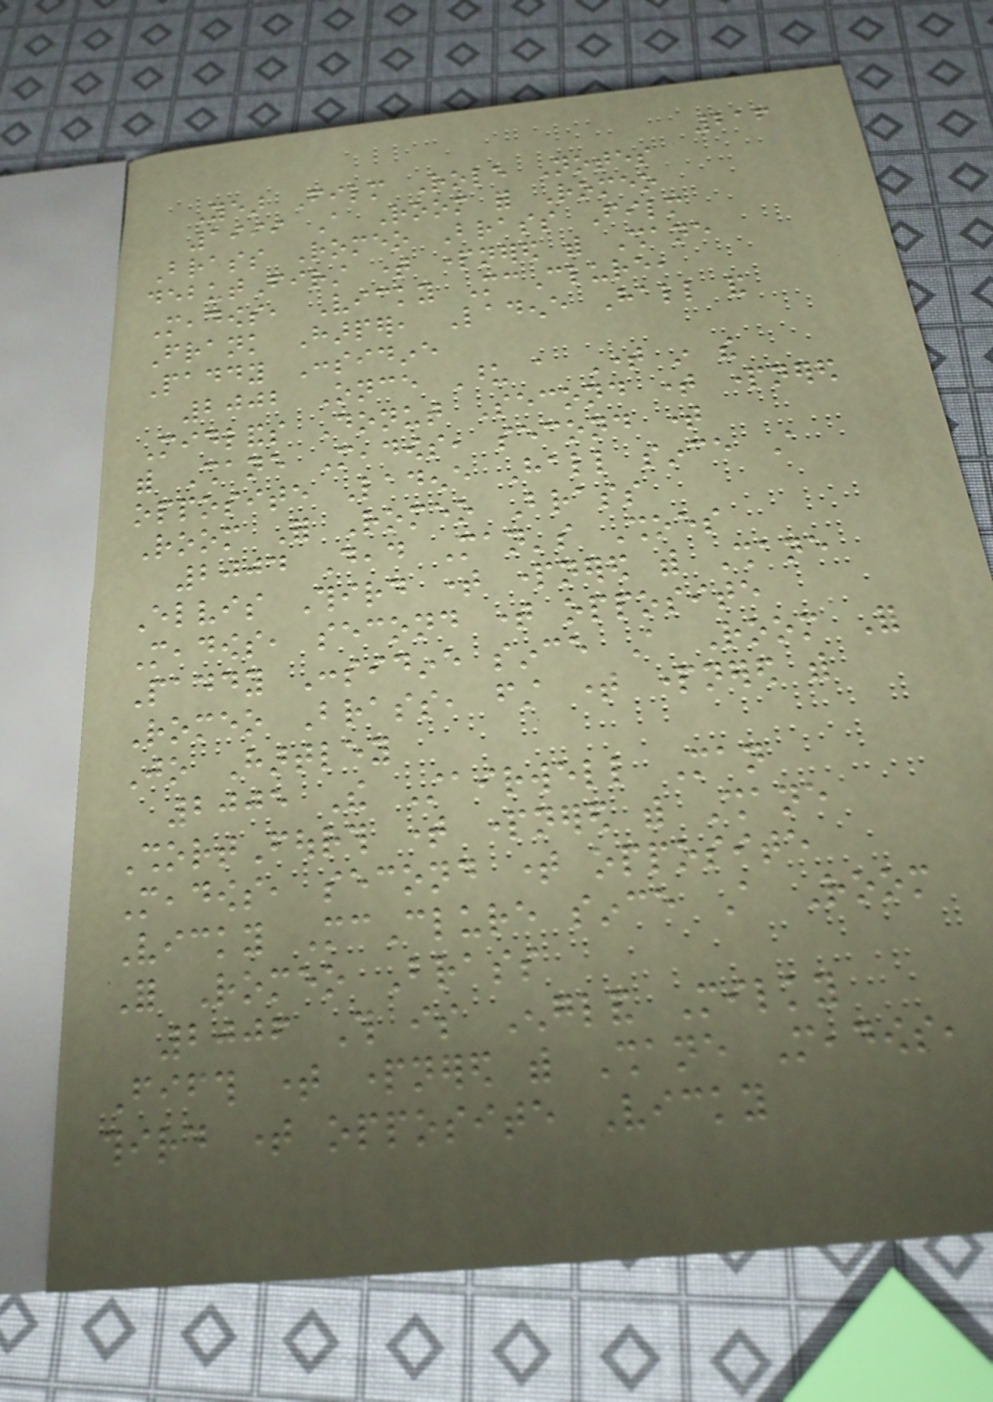216
Year Film Role Notes
1999 A Room for Romeo
Brass Romeo Brass Film
debutFirst time partnered with Shane
Meadows, Vicky McClure,
Frank Harper, Ladene Hall and
Paddy Considine
2002 Once Upon a Time in the
Midlands Donut Second time partnered
with Shane Meadows, second time
opposite Ladene Hall since A
Room For Romeo Brass
2004 Dead Man's Shoes
Elvis Third time partnered with Shane
Meadows, second time opposite
Paddy Considine since A Room For
Romeo Brass, first time partnered with
Jo Hartley
2005 The Stairwell Man
ShortFourth time partnered with Shane
Meadows, second time opposite
Vicky McClure since A Room
For Romeo Brass
2006 This is England Milky
Fifth time partnered with Shane Meadows,
third time opposite Vicky
